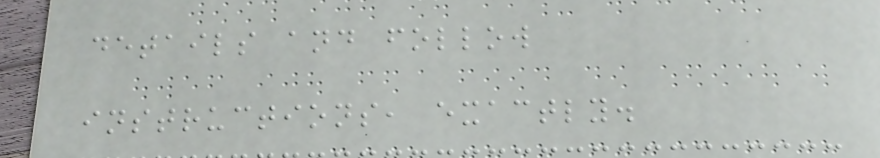details and follow
instructions, exactly.
